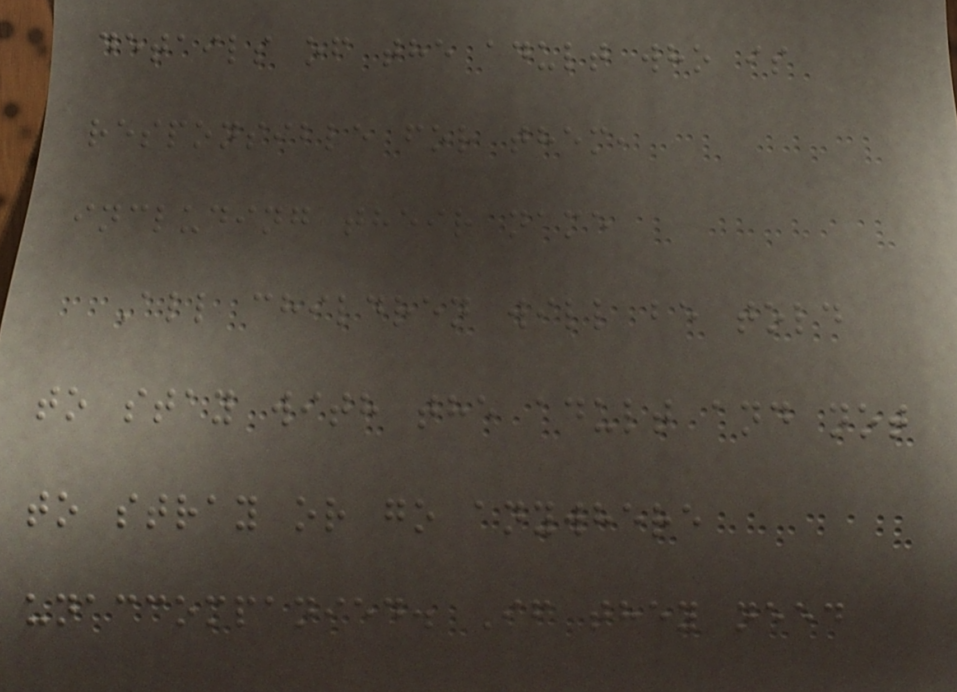details of the adult who is
responsible for them,
including their name
All children will be told
to stay with the adult and not
to stray or go anywhere
unaccompanied. If they need
